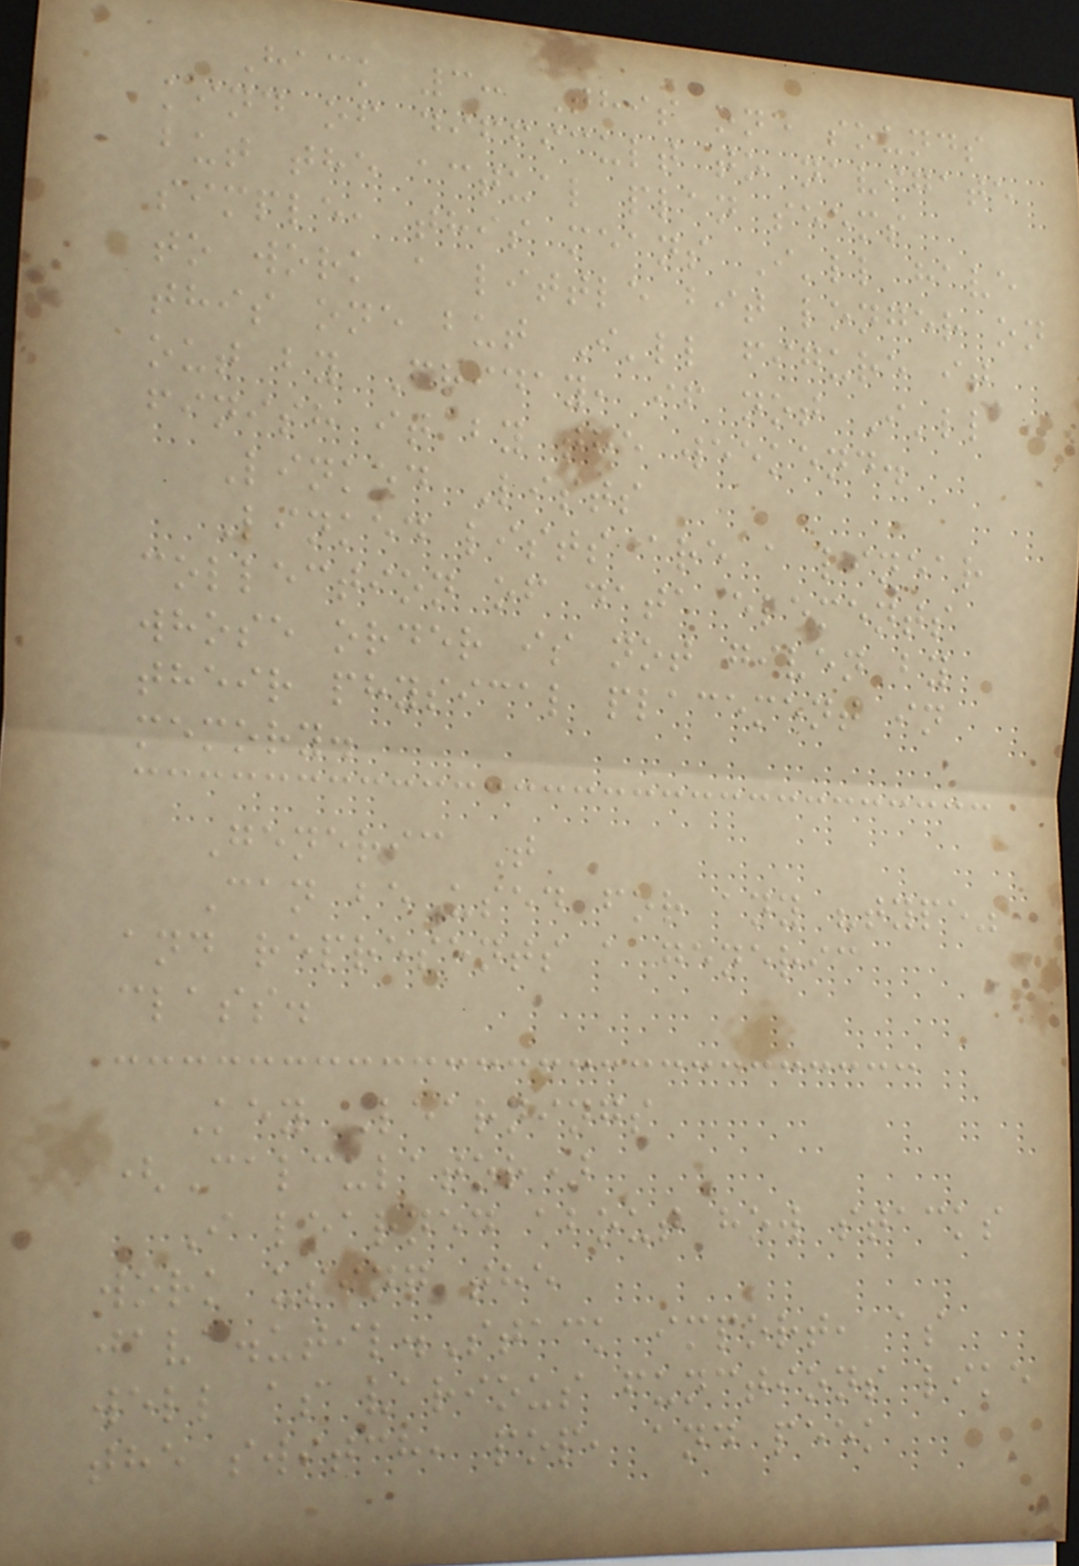Hack 3: This one sounds
kind of difficult to navigate
but the actual plan seems
simple, this means I'll have
to work a little bit longer on
this one but I'll figure it
out by Friday, if not I'll
finish it by the weekend.
Linked Lists
Linked lists are a linear
collection of data elements
whose order is not given by
their physical placement in
memory.
Generic T
Can be used for any "type"
and represents a generic
class.
Key Learnings
(Calculator)
I learned about how stacks
work using the
java.util.Stack import, as
well as various functions like
the switch, pop, and peek
